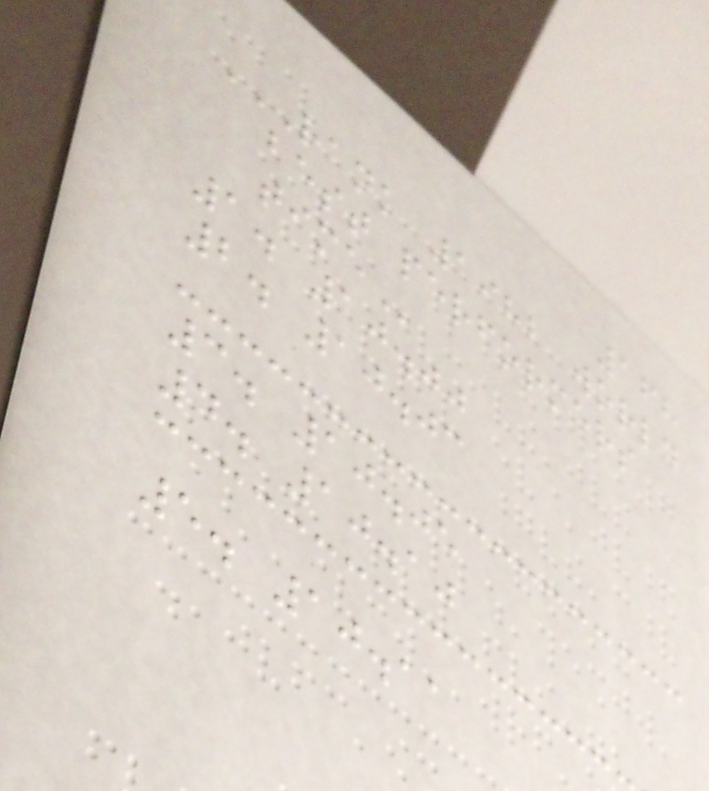168
RANK 1982 WORLD
BEST PERFORMERS
TIME
1. 10.00
2. 10.03
3. 10.05
4. 10.10
5. 10.11
